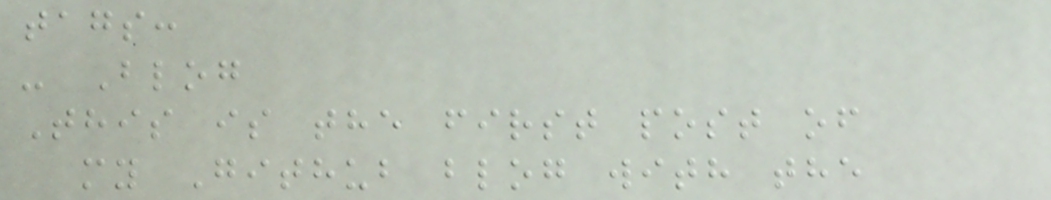tags:
- Blog
This is the first post of
my Github blog with the
